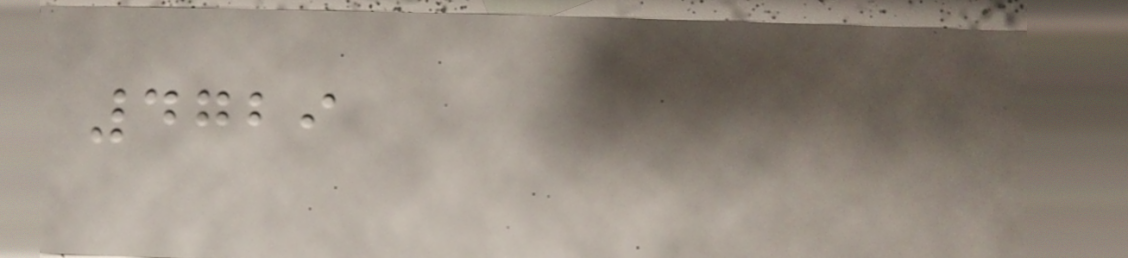4729
